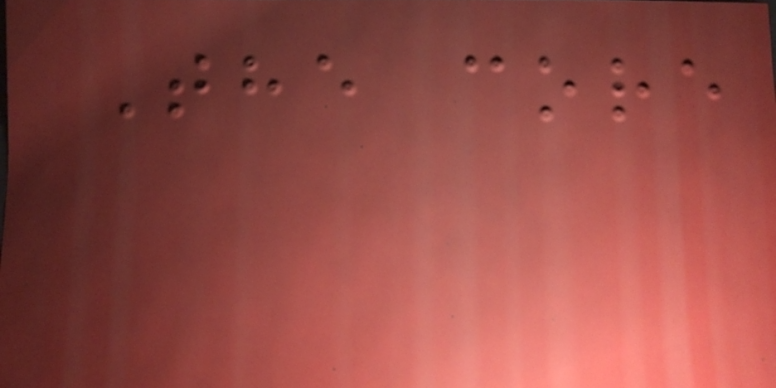The core
